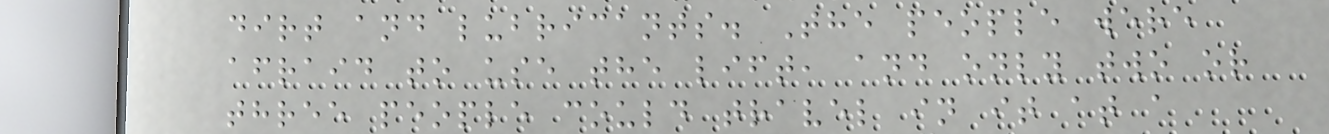dirt and lubricants. The people were
afraid to use the lift, and only two or
three people could travel in it at a
